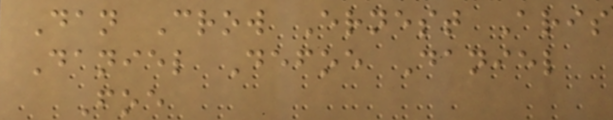Dan Crow Ernest Aris
Daniel Defoe Daniel
Foe
